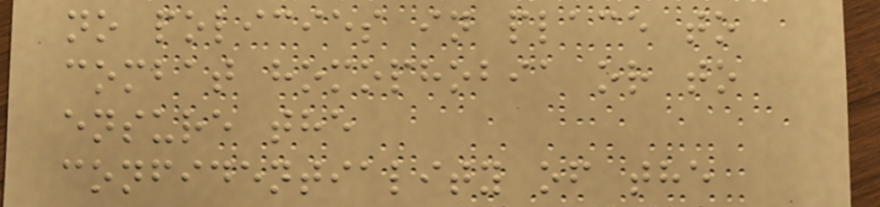no policies in place to
combat homophobia or to
ensure the
confidentiality of the
